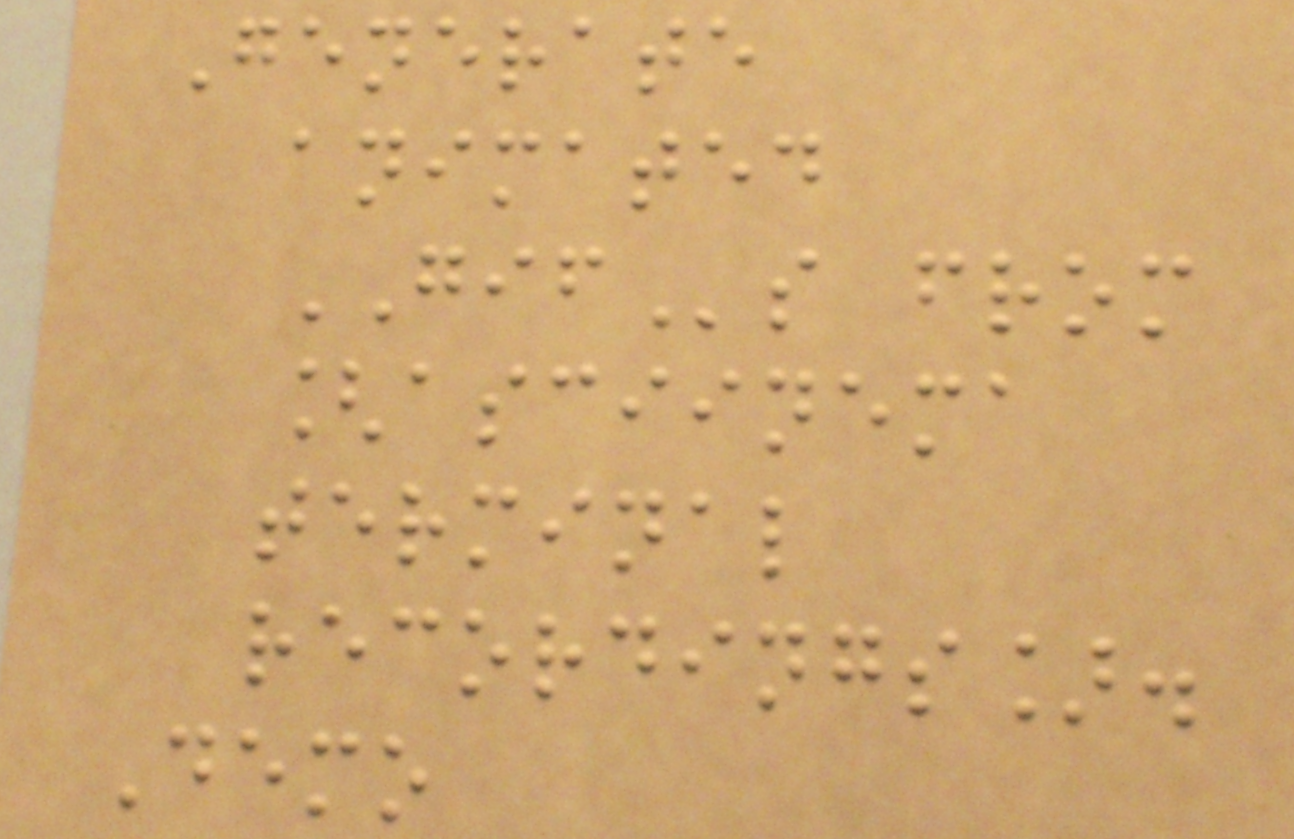Generate
animated
GIFs from
[asciinema
terminal
recordings].
Demo
